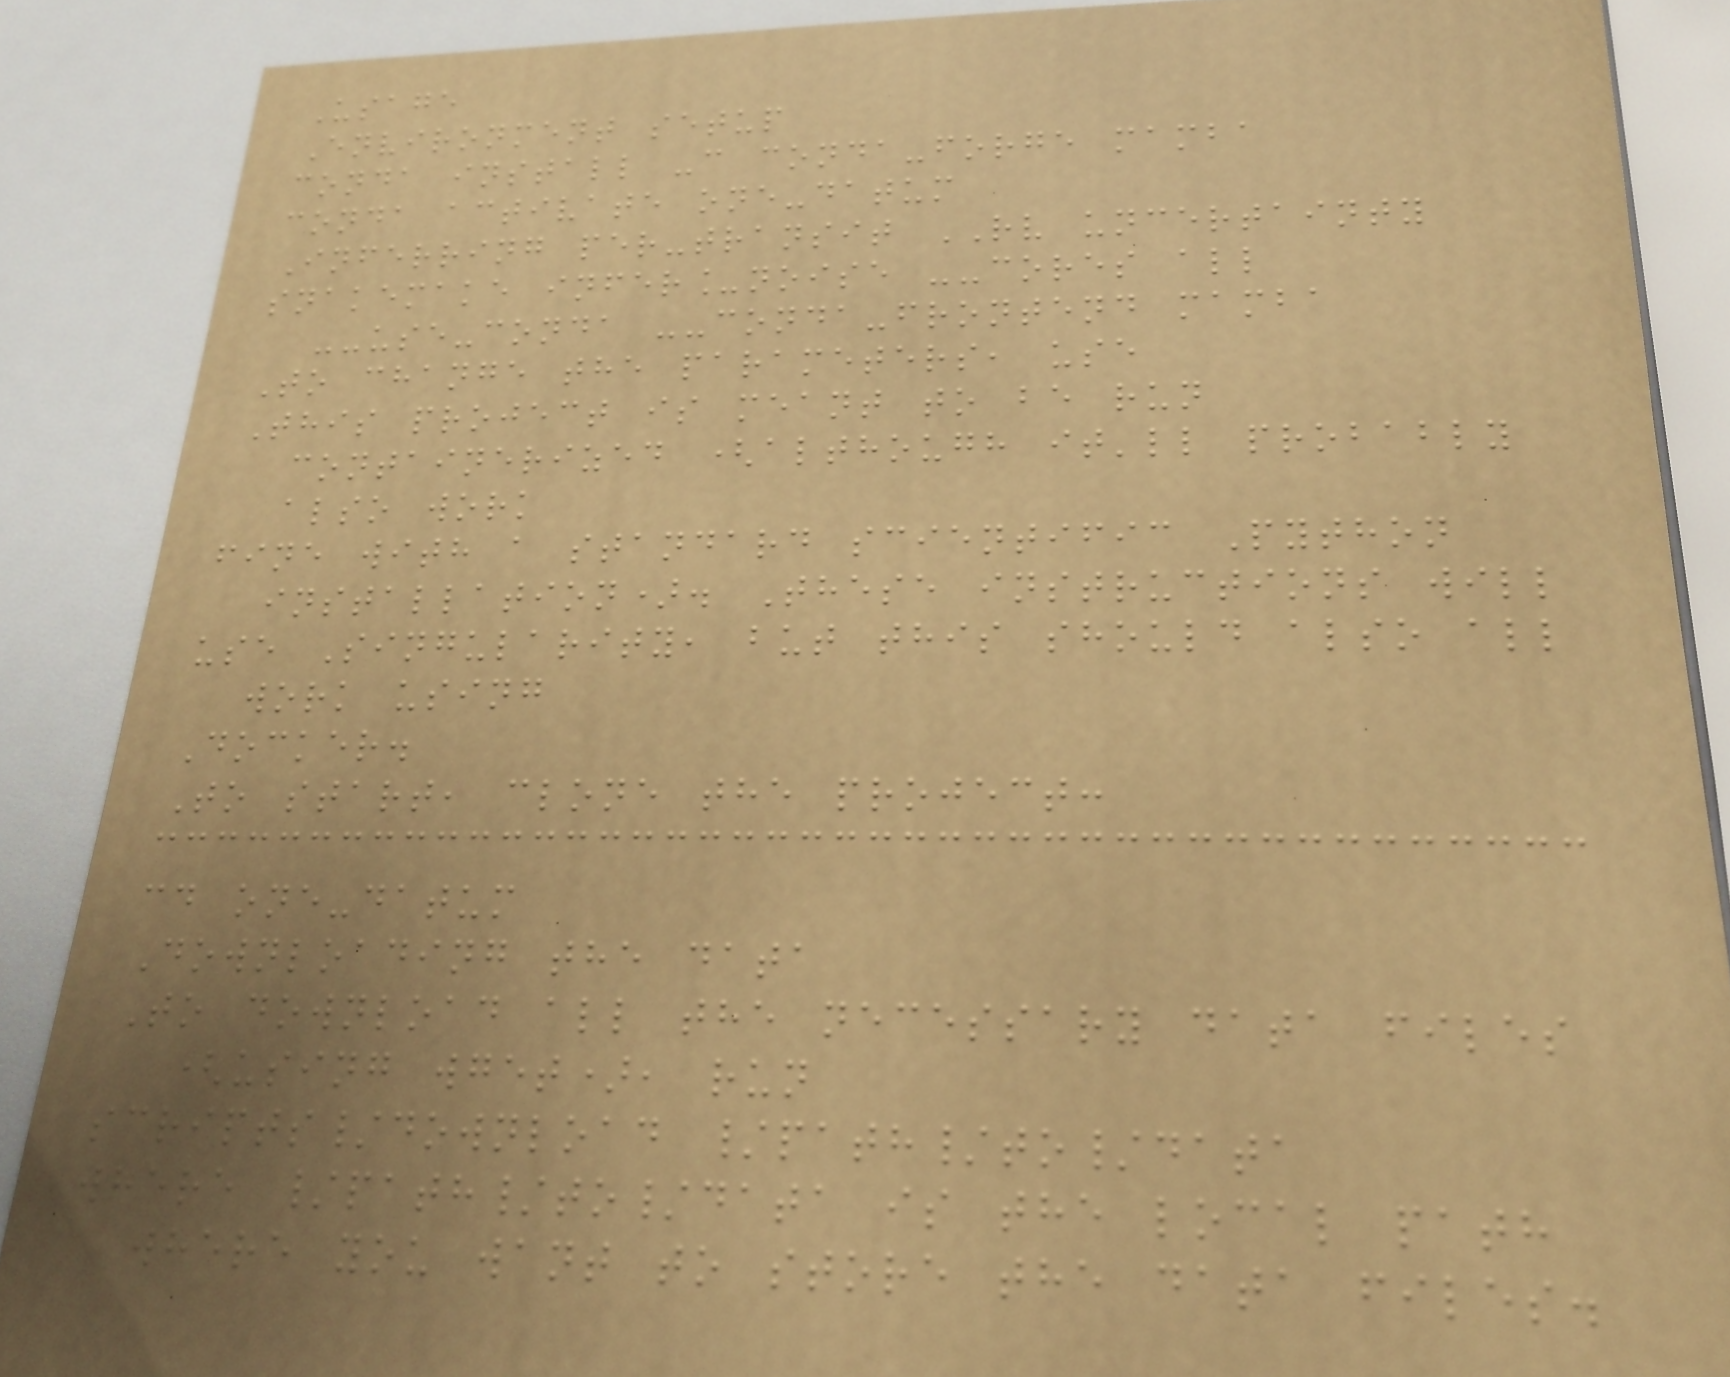Usage
Environment setup
conda install -c conda-forge mamba
conda activate one-datum
Inferring per-transit RV uncertainty
snakemake infer_noise --cores all
--use-conda --conda-frontend mamba
To change the parameters, use
This project is meant to be run
containerized (although it'll probably
also work
fine with a standard scientific Python
installation). These instructions will
use Singularity, but this should also all
work using
Docker.
To start, clone the project:
cd one-datum
Downloading the data
To download all the necessary data files
(using wget), run
scripts/download /path/to/data
where /path/to/data is the local path
where you want to store the data files.
